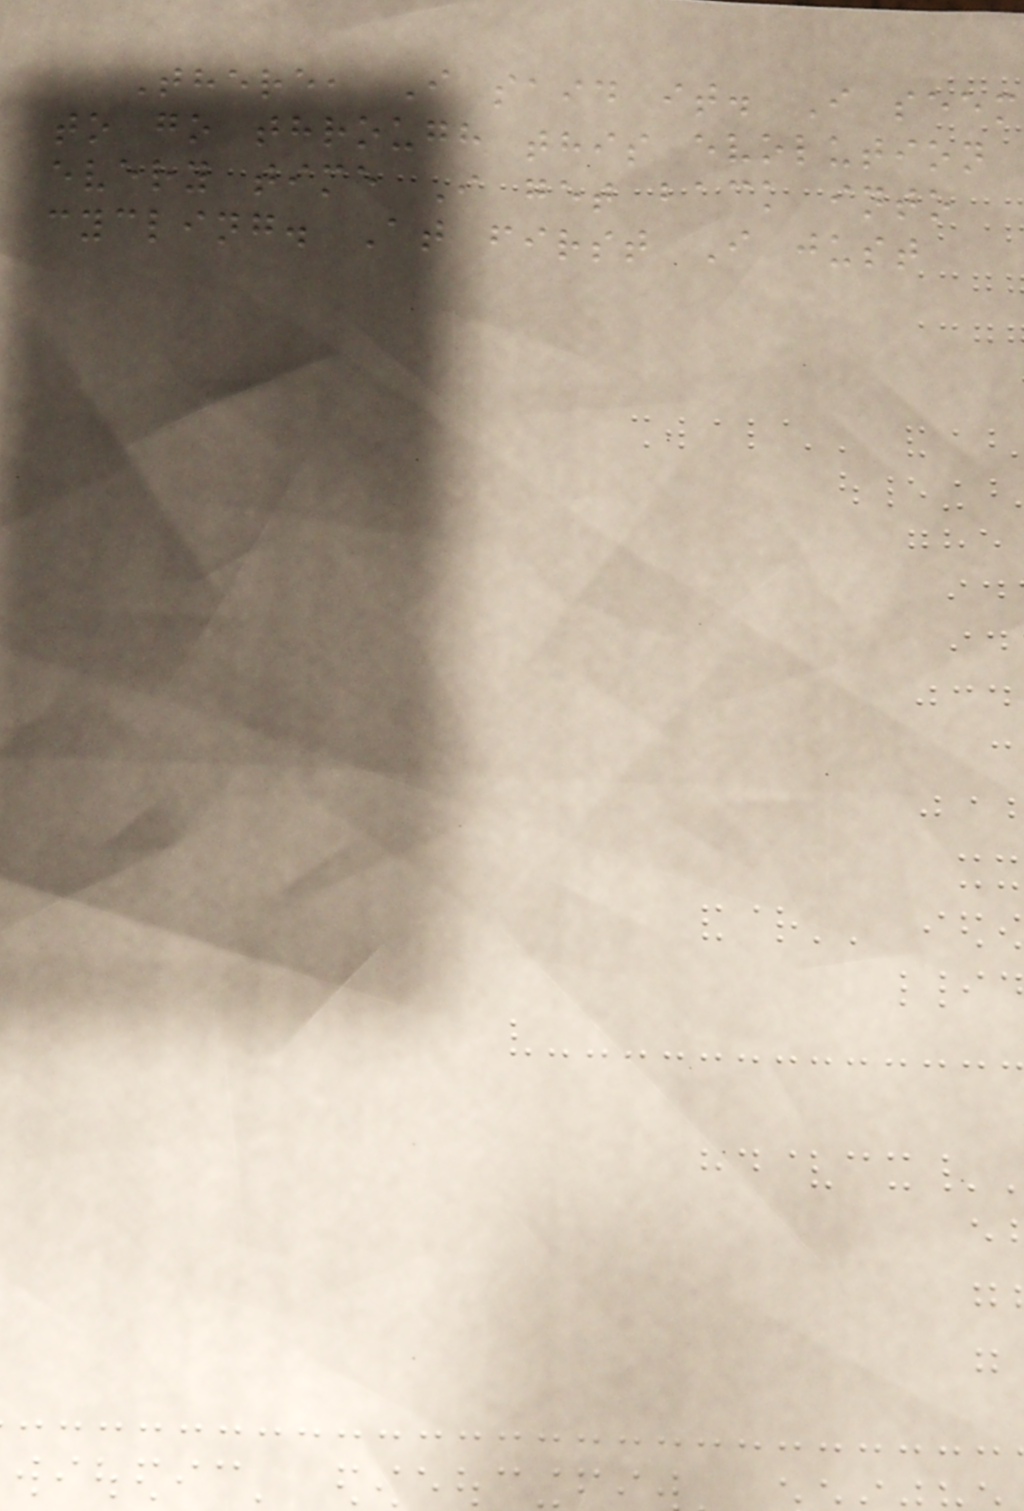There, I said it. I seem
to go through this evolution
every time I get back into
cycling. At first I just
